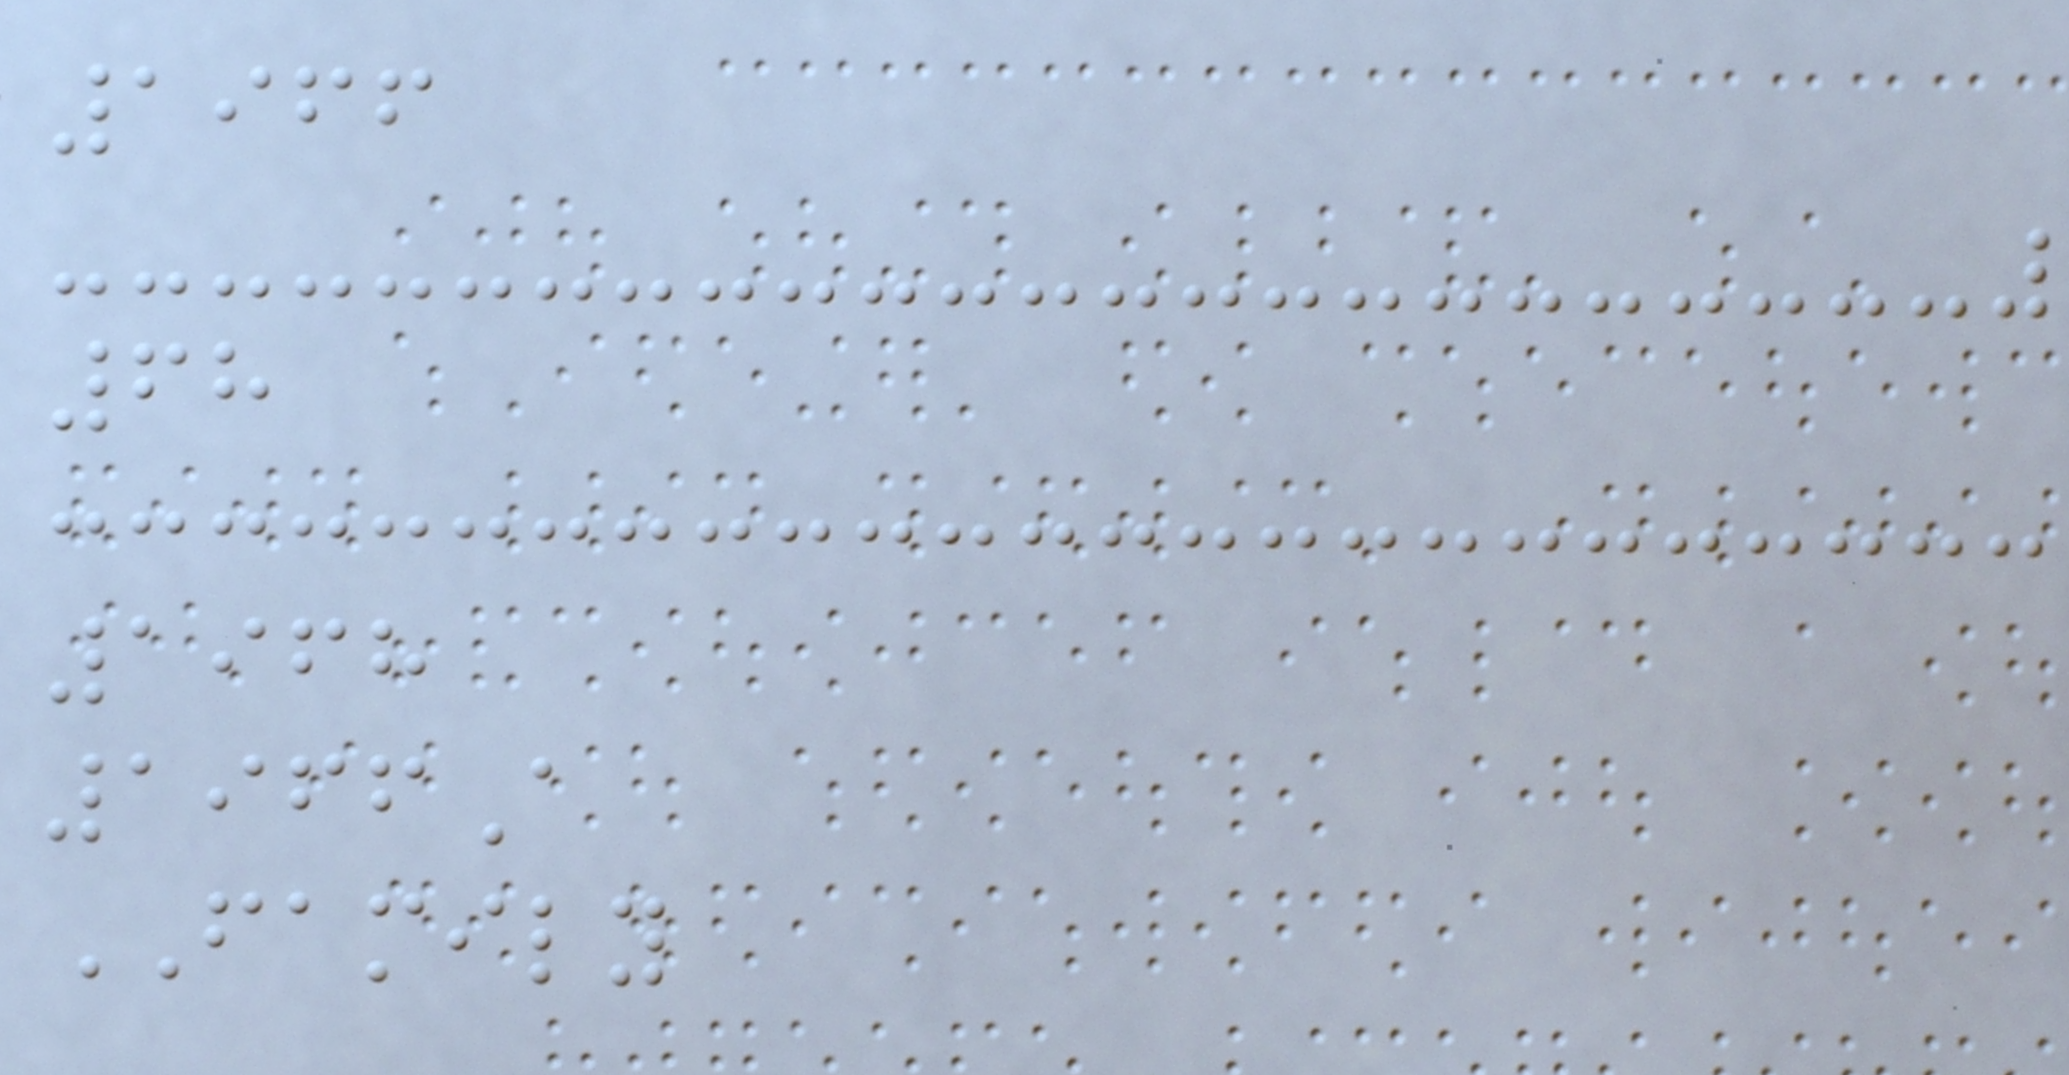1966
68
1968
1966A
FAMILY
